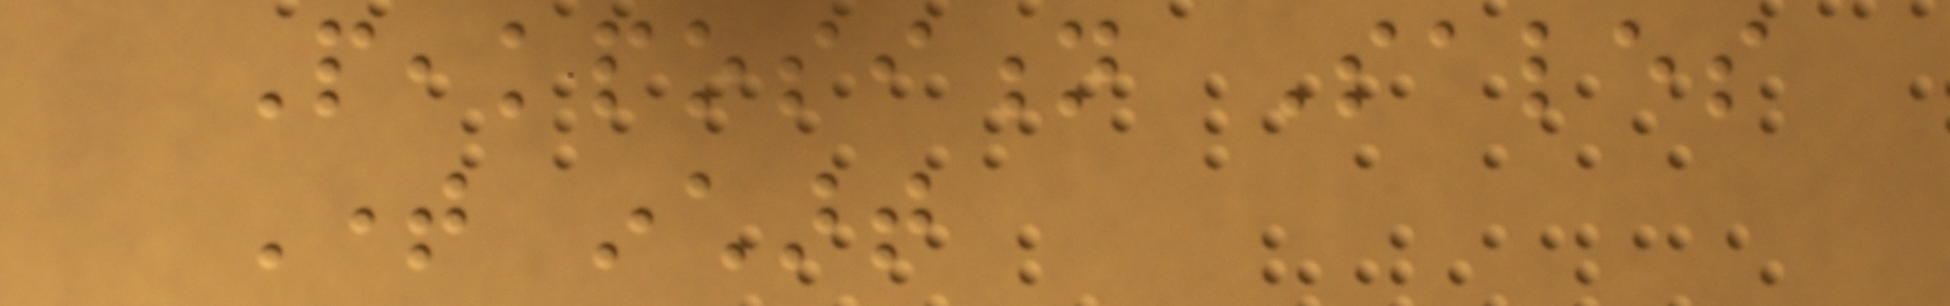Peakposition Sales
Time inchart
